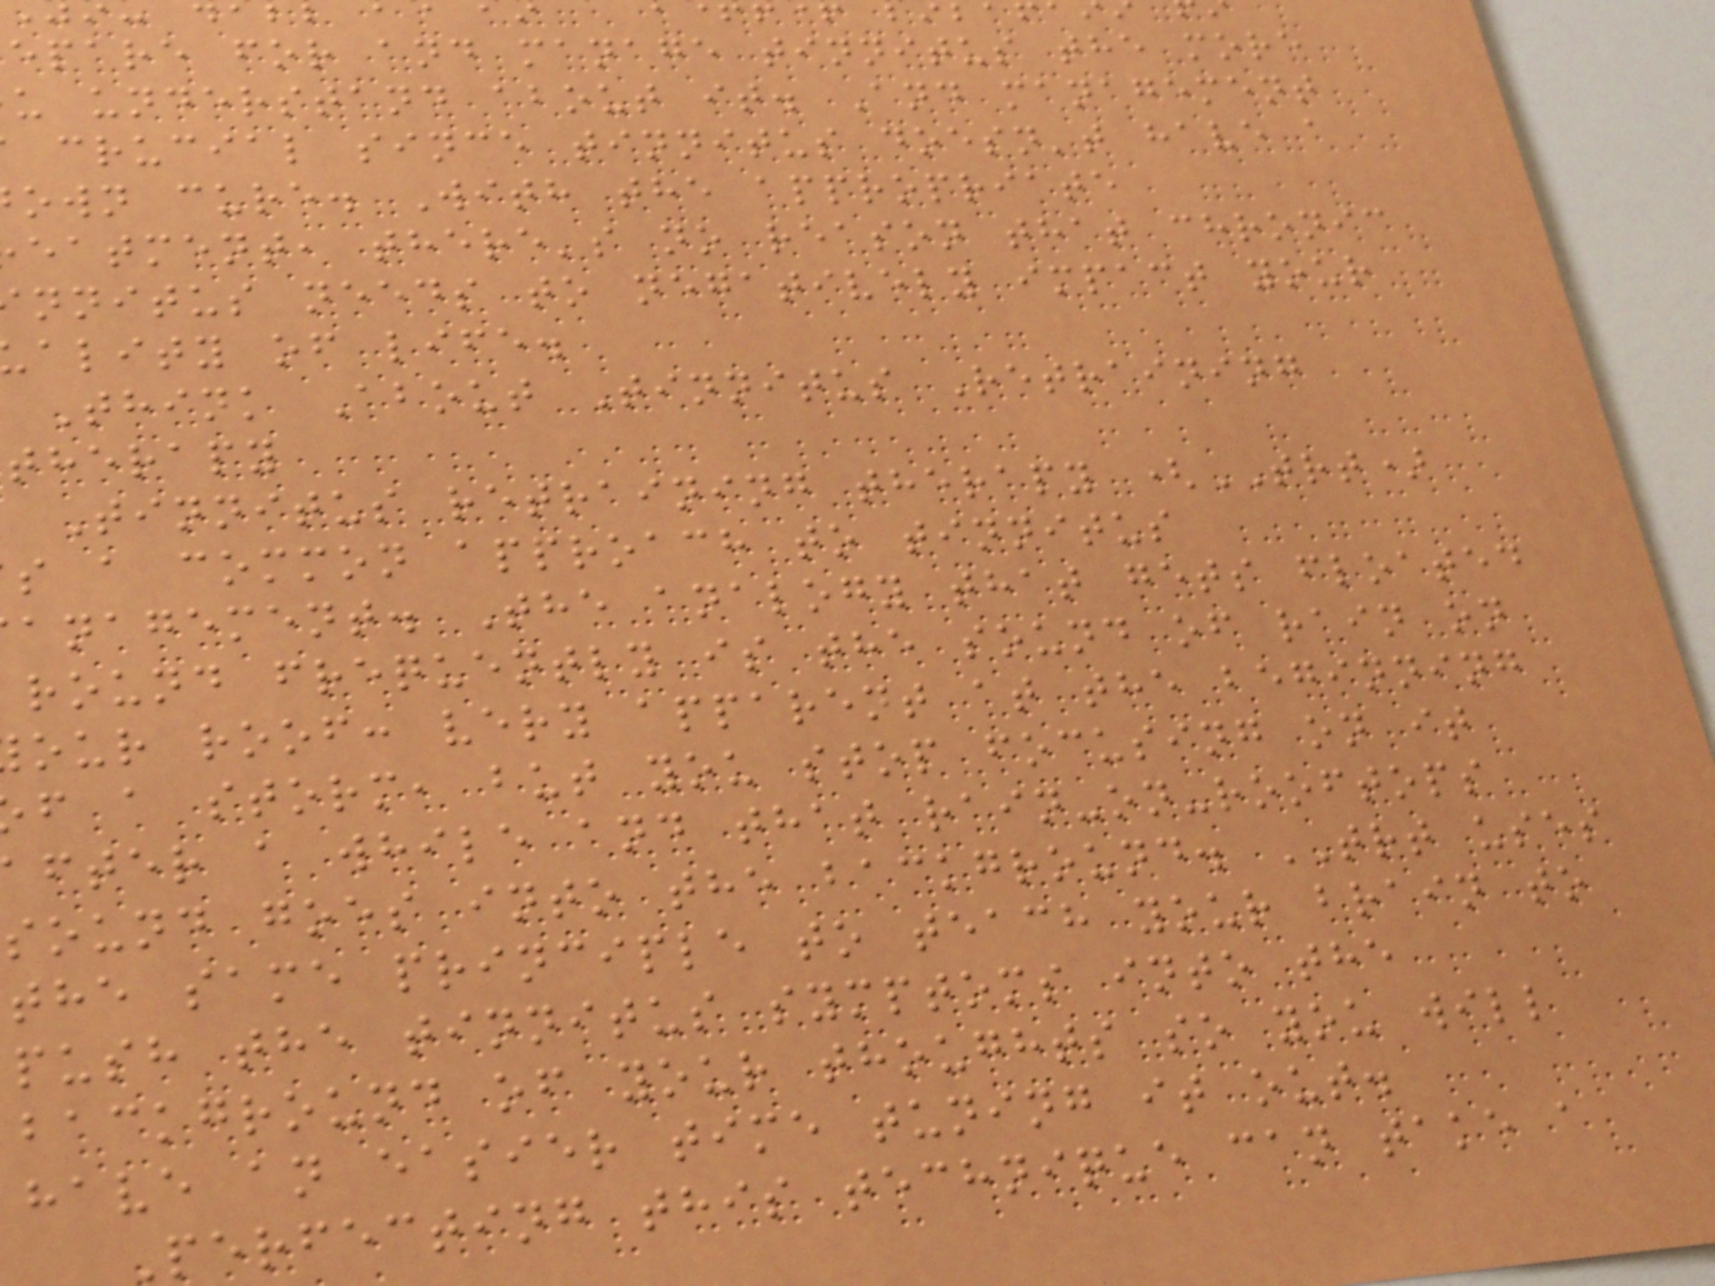epare for and manage tinnitus the more
u understand about it. And management
crucial since tinnitus doesn't have a
own cure. With the appropriate
eatment, there's no reason that chronic
nnitus needs to negatively impact your
ality of life.
Think About Tinnitus Retraining
therapy
Tinnitus retraining therapy (TRT)
s a common approach to tinnitus
anagement. The analogy that gets floated
round frequently is the sound of rain on
our roof: very apparent at the beginning
f a storm, but you stop focusing on it
fter a while and that rain-on-rooftops
sound goes into the background. TRT uses
the same principle to teach your brain to
push the tinnitus symptoms into the
background of your thoughts so you will
have an easier time tuning it out.
Perfecting this technique can take a
